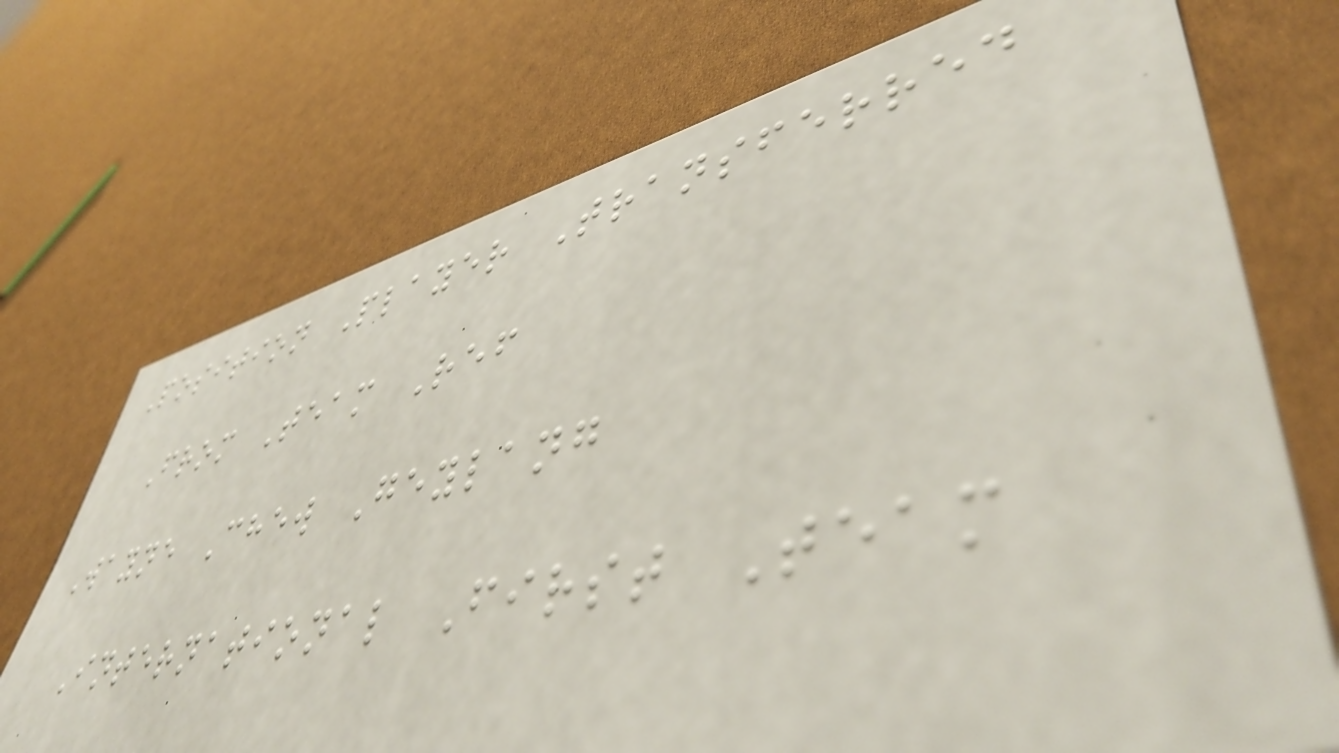Position Player Transferred
From Team Ref
Wayne Chew Geylang
International First Team
